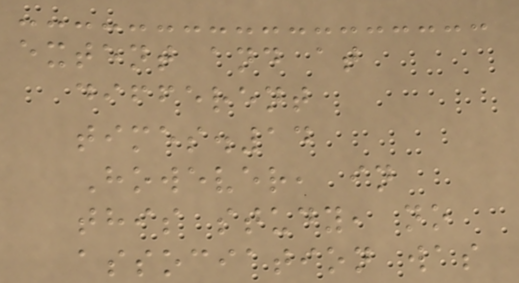extent and at
different
times.14
However, in
this study, no
association was
